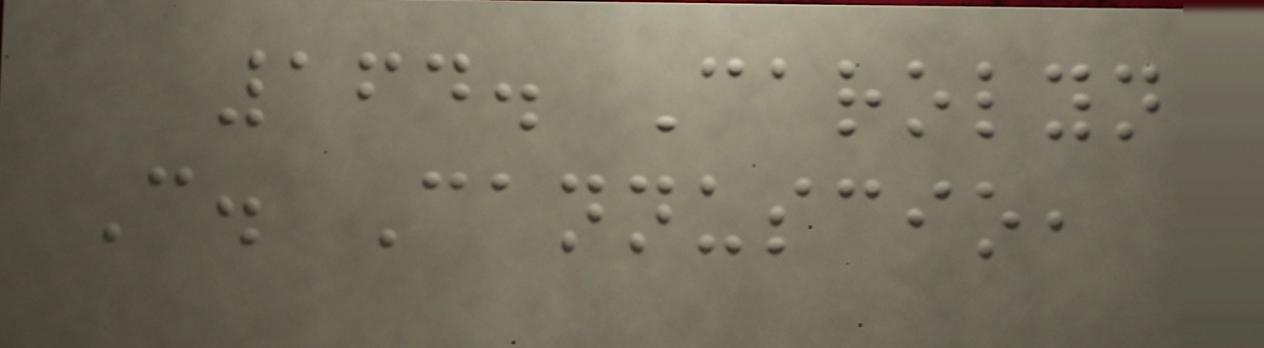164. Carolyn
C. Cannuscio,
